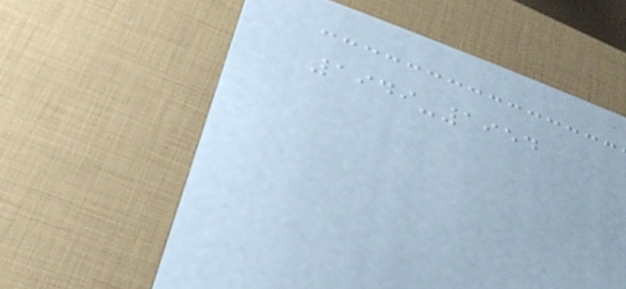1949-1954
